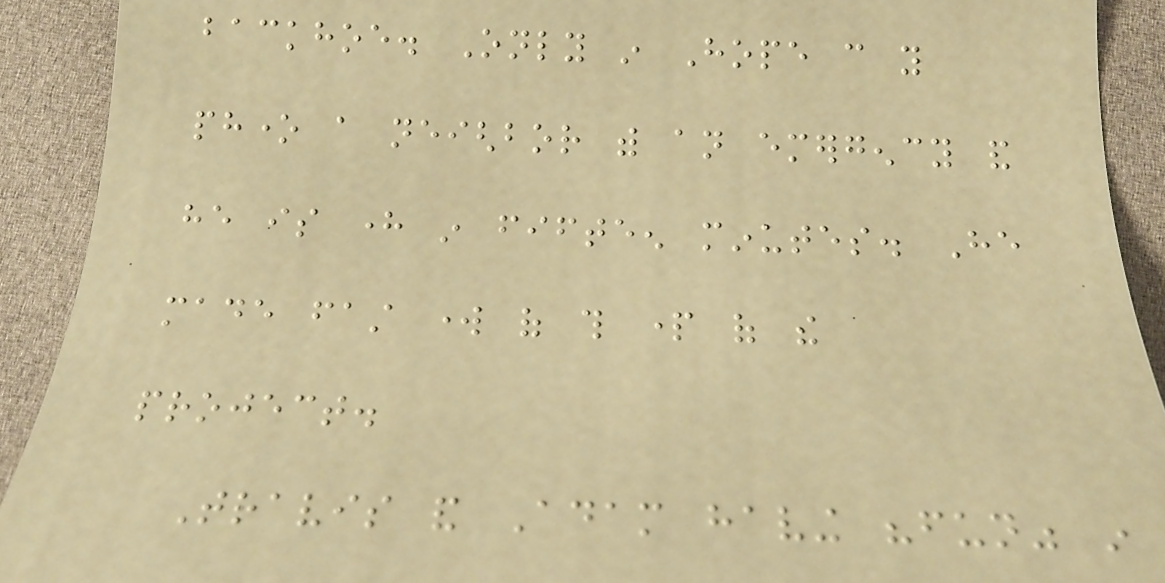backhoe. Only in Hope can you
phone a neighbor with an emergency and
he is here in fifteen minutes. He
made fast work of this part of the
project.
Travis and Adam having "fun" in
